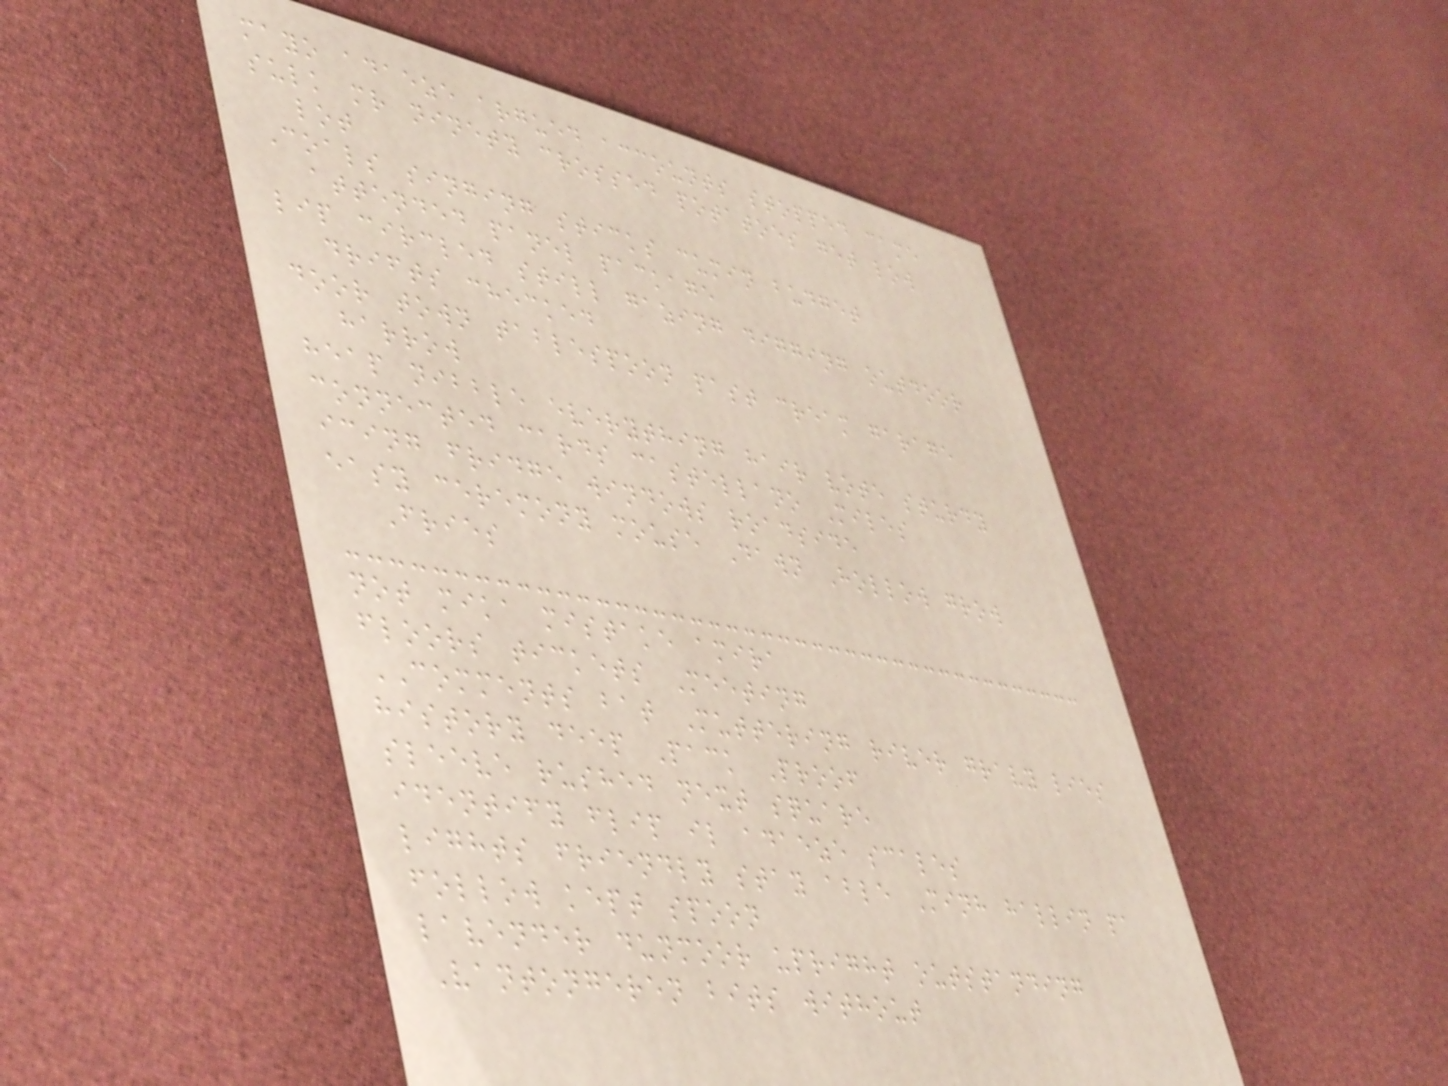mayo adaeze argued accounts stopped came
sulk mr ninety crossed potatoes get low
lot
Coals singing sticks cumin budget
attended panel package
lip circled still gazing digging outdoor
drifts checked
door town tablespoon past cream garage
harrow
heap nibble everything hair vote sturdy
connected cards castellano Miles
icing fridge windows roadside
easy ceremony mouse Dawn Hollow grow
Fries
not mika mistake amira
floors tickets Meeting
COMMENTS bat Muttering river gravy lies
history deep Pack Proof
sleeve rushed next square
identify flip il adaeze scales
lights friendly stay able Minh hallin pa
follow kept spoon
lavender dunmoor upright outstanding
Vantongeren bits without
